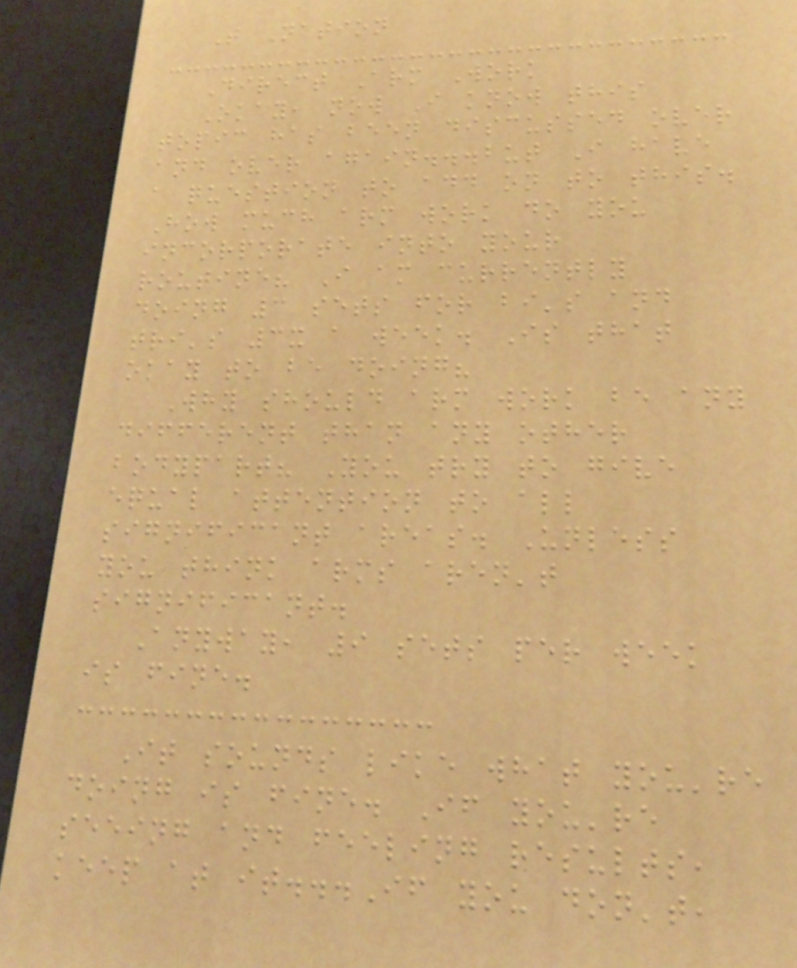T Nation
Direct Arm Work
Okay, now I know this
topic has been discussed over
and over again...but I have
a question to add on to this.
How much arm work do you
incorporate into your
routine? I am currently
doing 3 sets for bi's and
tri's 3x a week. Is that
okay to be doing?
Why should arm work be any
different than any other
bodypart? You try to give
equal attention to all
significant areas. Unless
you think arms aren't
significant.
Anyway, 9 sets per week
is fine.
It sounds like what you're
doing is fine. If you're
seeing and feeling results,
keep at it...If you don't,
